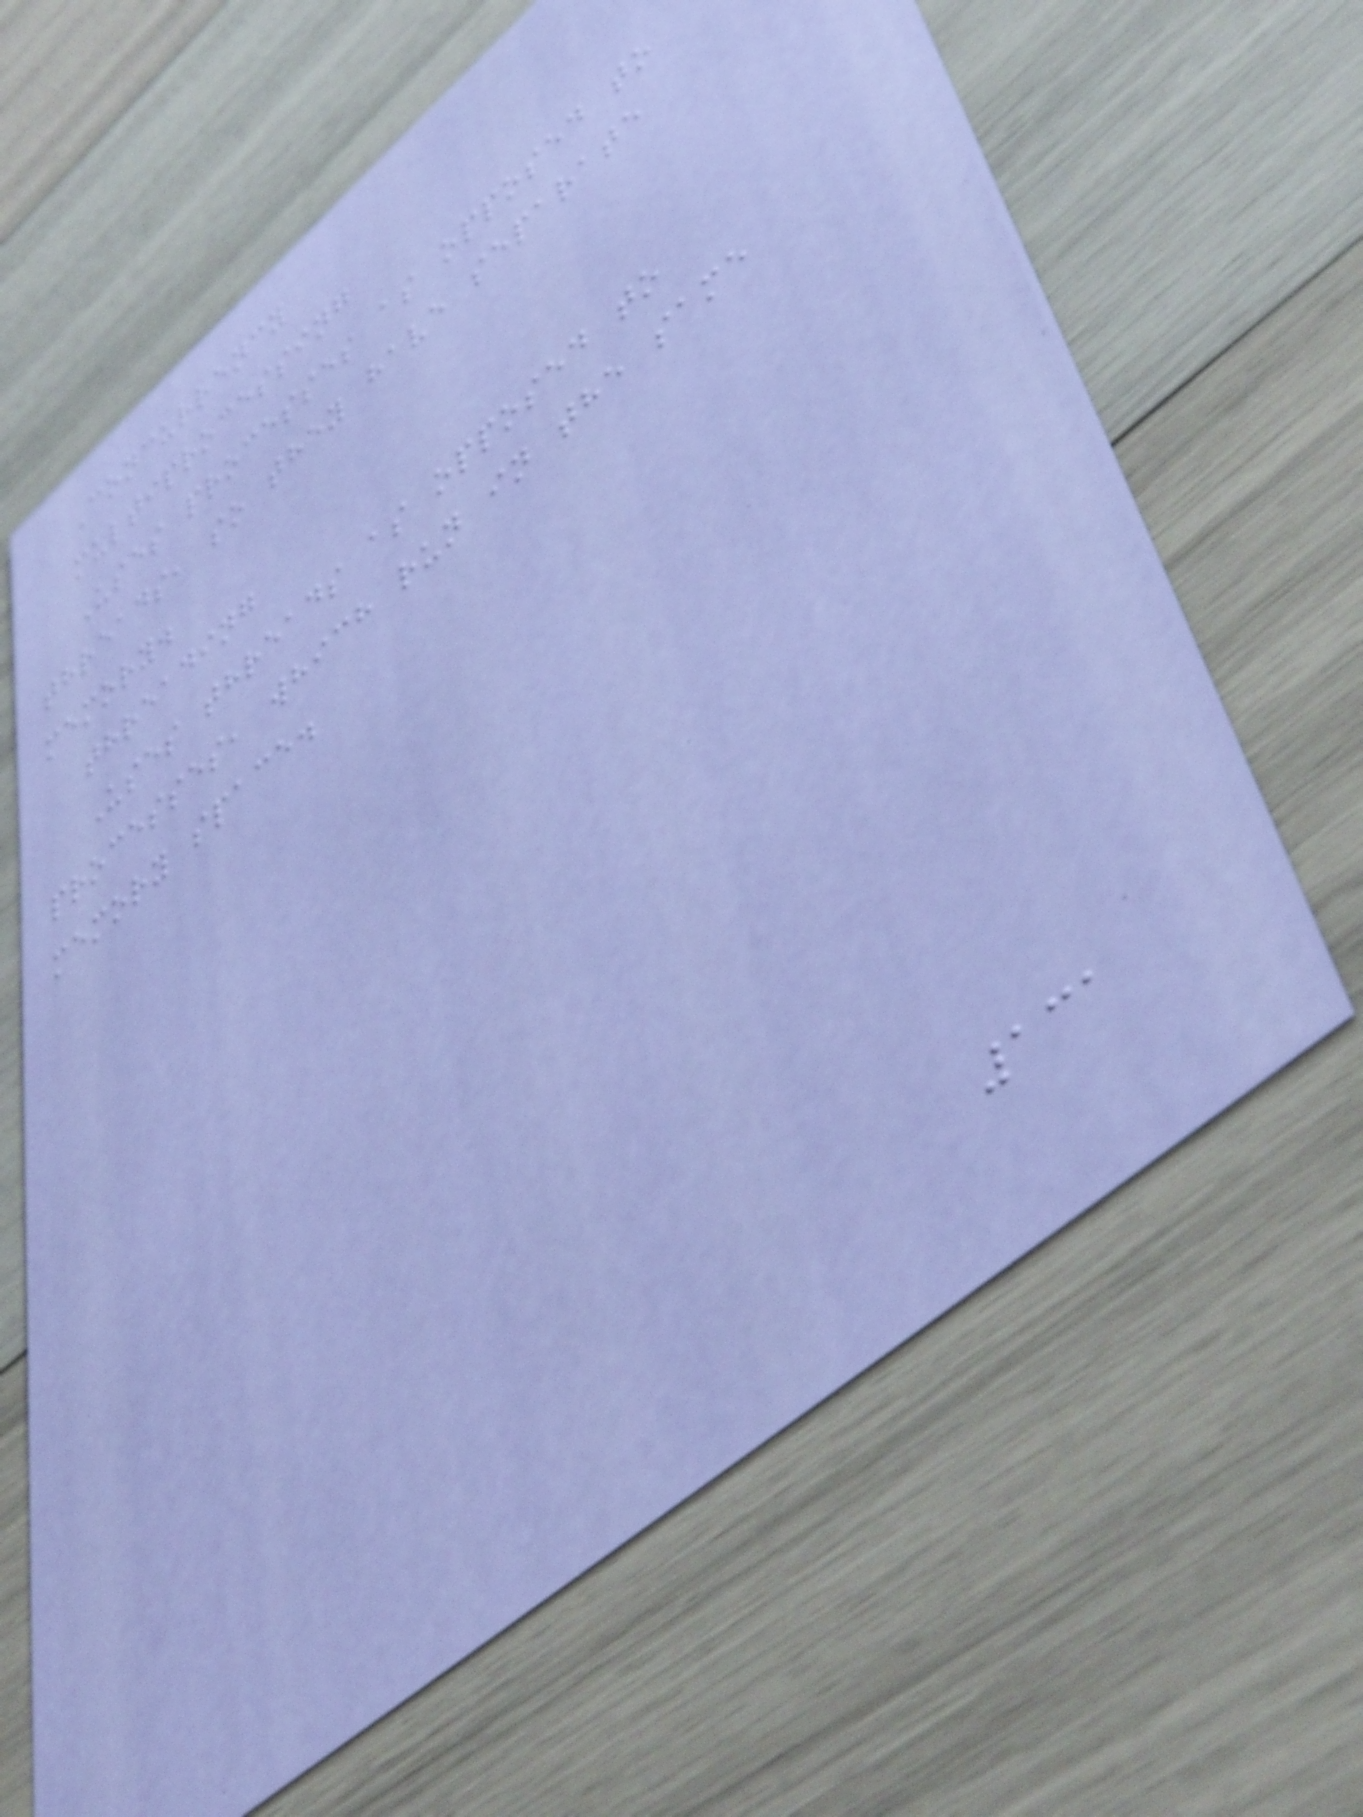Concurrency
multiprocessing
Uses processes as opposed to
threads, so they have separate
memory.
threading
Uses threads as opposed to
processes, which run in the same
memory space.
131
